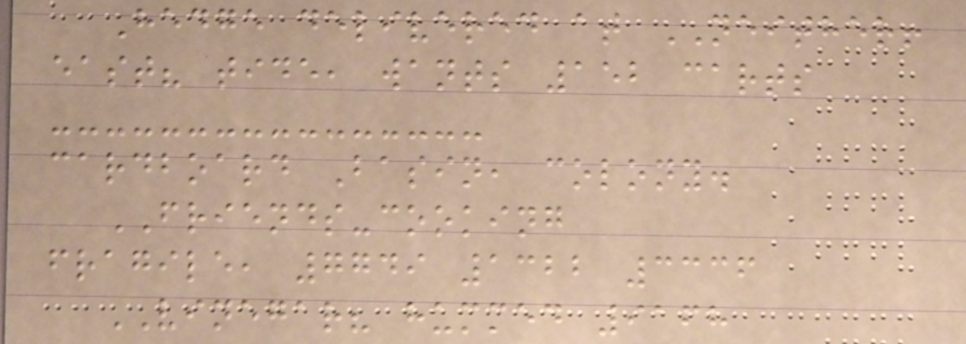Hedge delivered at NEITHER!
east? tide, wants 152 carts
cardboard Basin, colony.
FRIENDS-cooking
fragile, 7749 1322 3336
VINEGAR? hummed 9168
